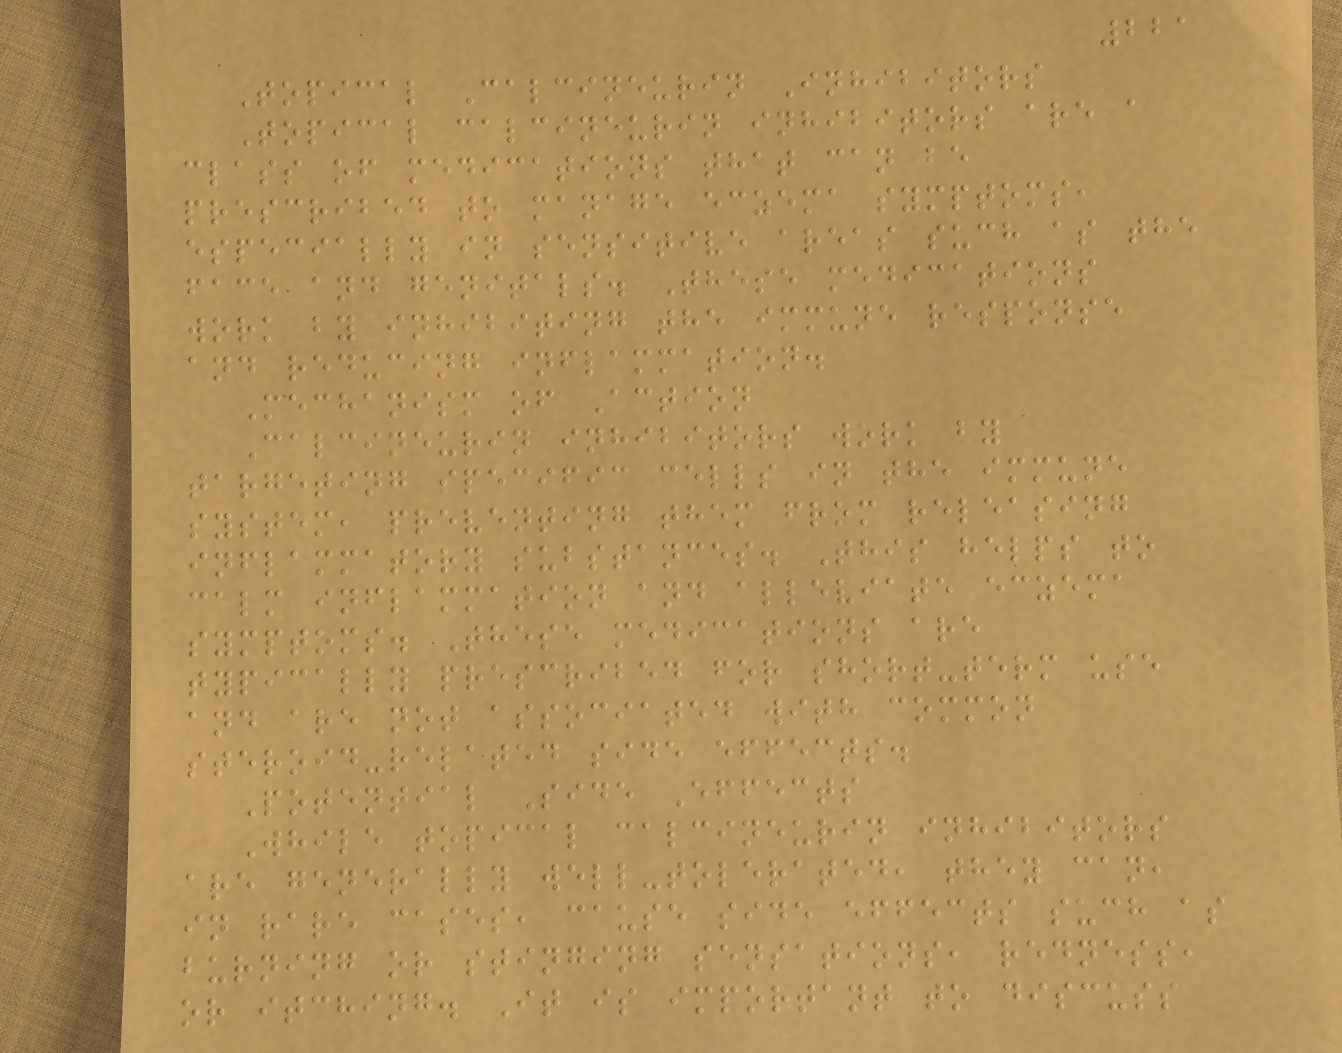221
Topical Calcineurin Inhibitors
Topical calcineurin inhibitors are a
class of medications that can be
prescribed to manage eczema symptoms,
especially in sensitive areas such as the
face and genitals. These medications
work by inhibiting the immune response
and reducing inflammation.
Mechanism of Action
Calcineurin inhibitors work by
targeting specific cells in the immune
system, preventing them from releasing
inflammatory substances. This helps to
calm inflammation and alleviate eczema
symptoms. These medications are
typically prescribed for short-term use
and are not associated with common
steroid-related side effects.
Potential Side Effects
While topical calcineurin inhibitors
are generally well-tolerated, they can,
in rare cases, cause side effects such as
burning or stinging sensations, redness,
or itching. It is important to discuss
